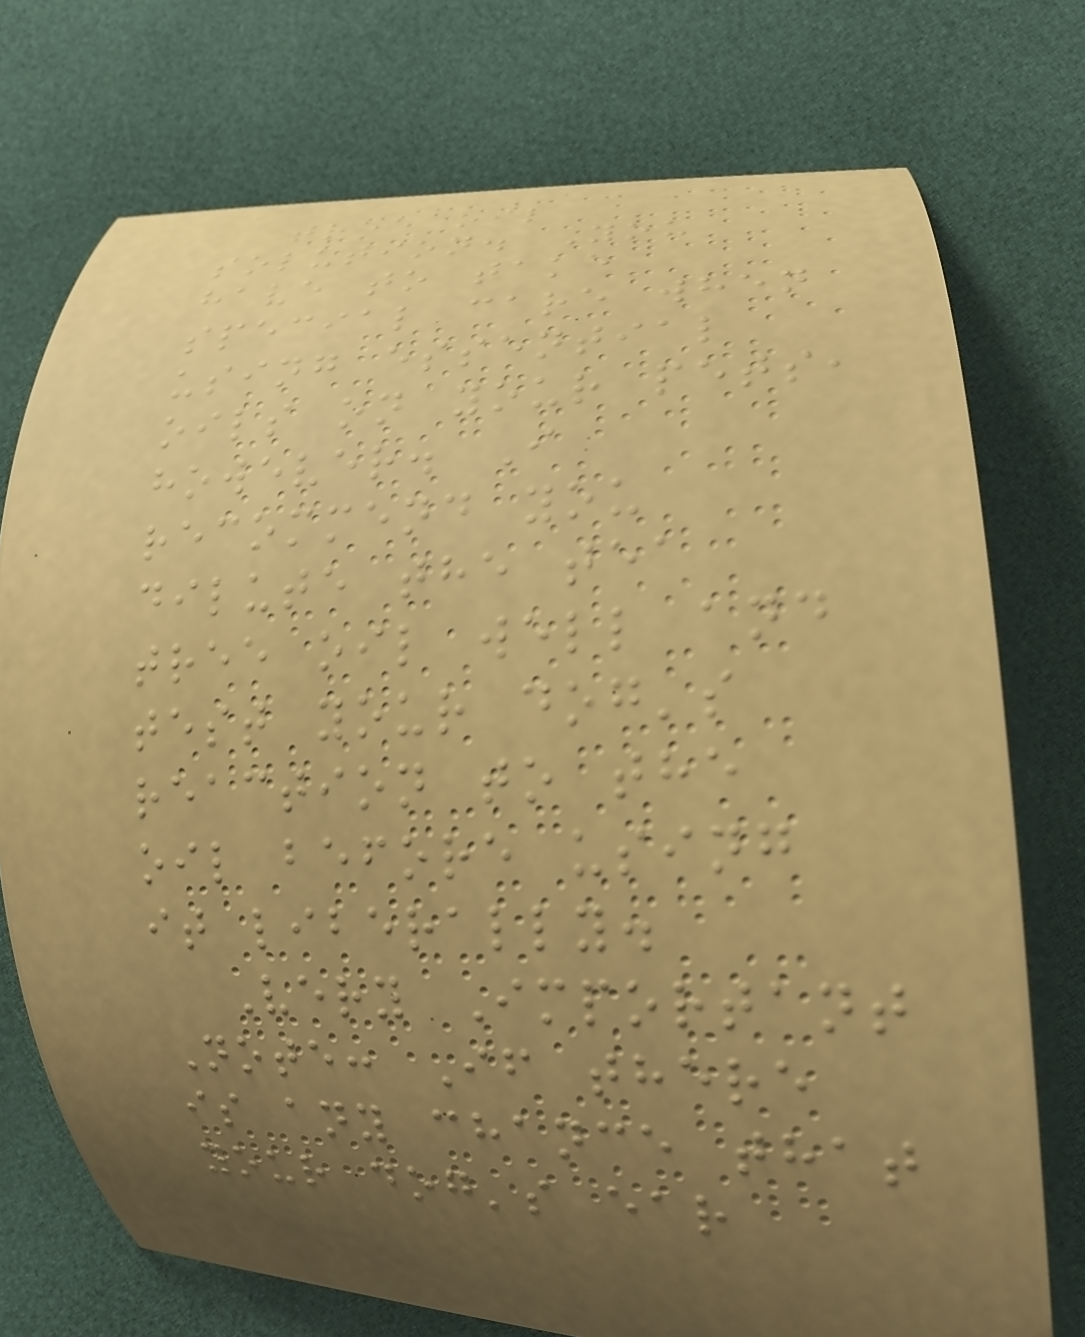tree oil
solution. You
have to take
special care when
using essential
oils on your pets,
however. I
recommend you
dilute the tea
tree oil well and
test your dog's
reaction to the
oil before using
it liberally.
Very Important
Note: If there
is any chance that
your dog's ear
